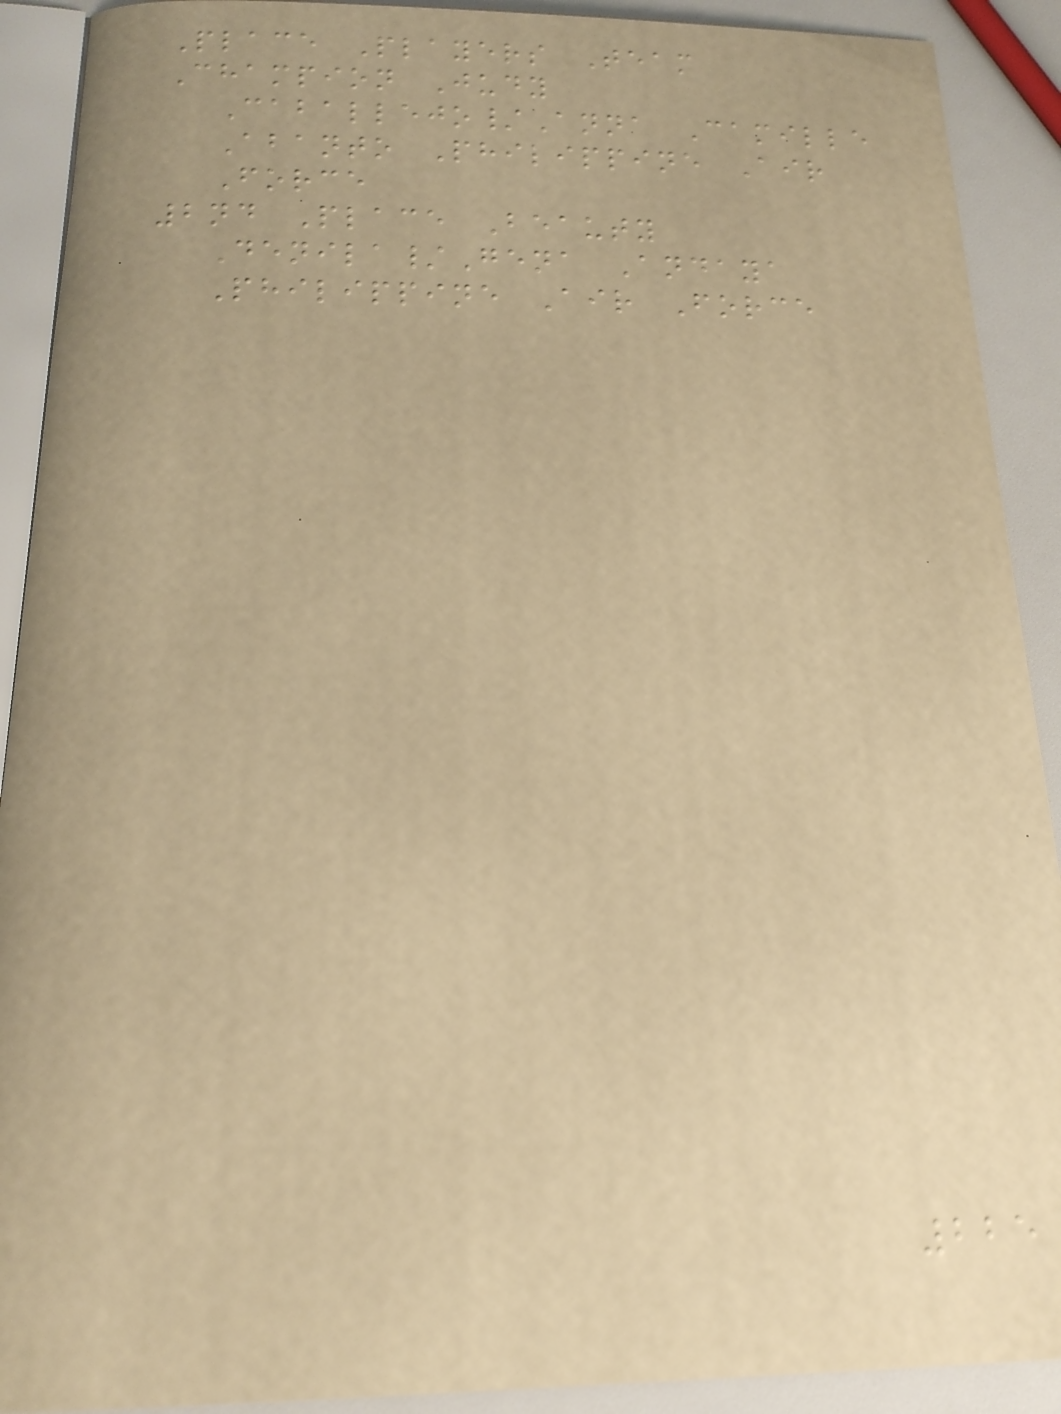Place Players Team
Champion Judy
Caballejo/Anna Camille
Abanto Philippine Air
Force
2nd Place Beauty
Denila/Gena Andaya
Philippine Air Force
225
